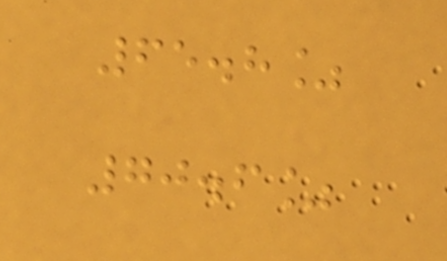65.8%
70.6%
